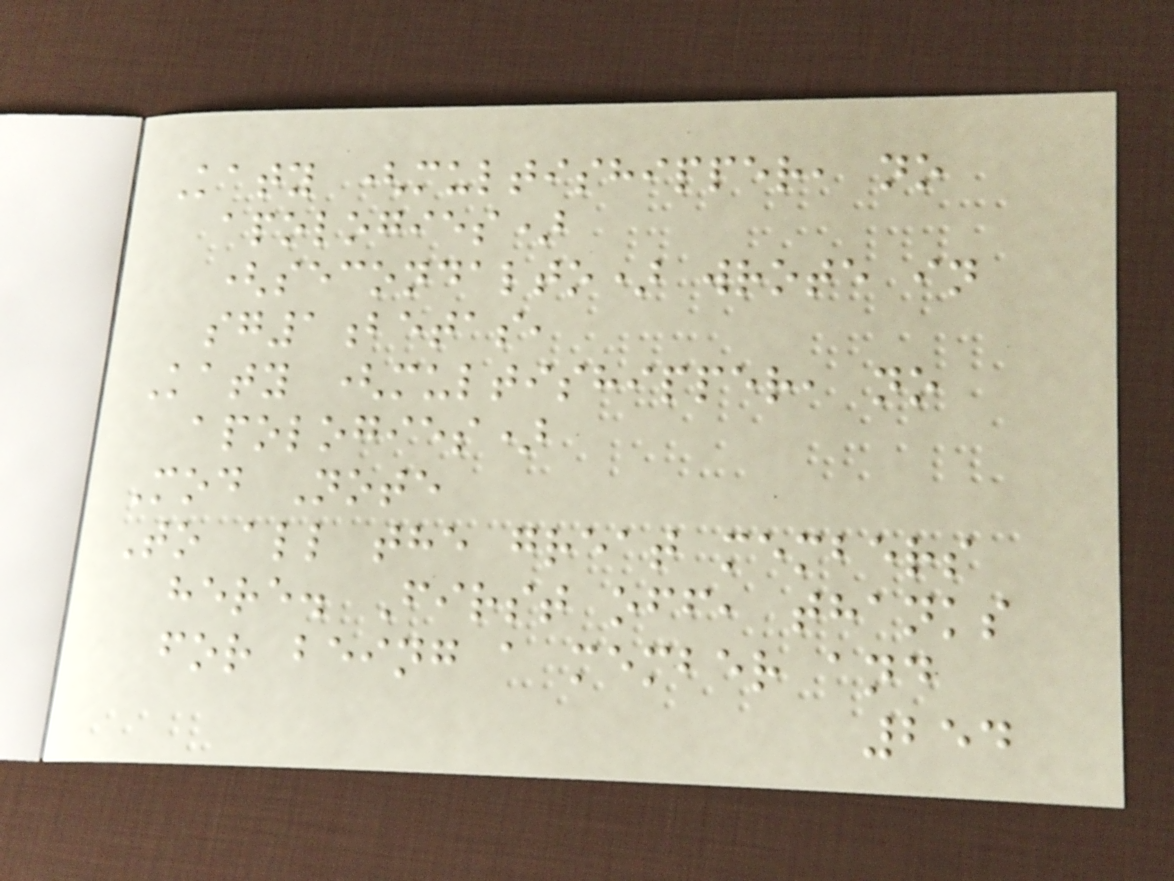Katy (multishipper, no
apologies)
(secondalto) wrote in
sg1betas,
Katy (multishipper, no
apologies)
Mod Note
To all the great members
here. First off, thanks
for being a member and
254
